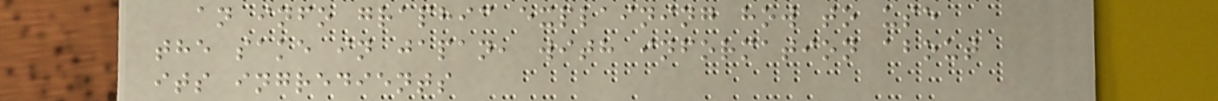an info graphic explaining how to use
the sake in japan, with information about
its ingredients
